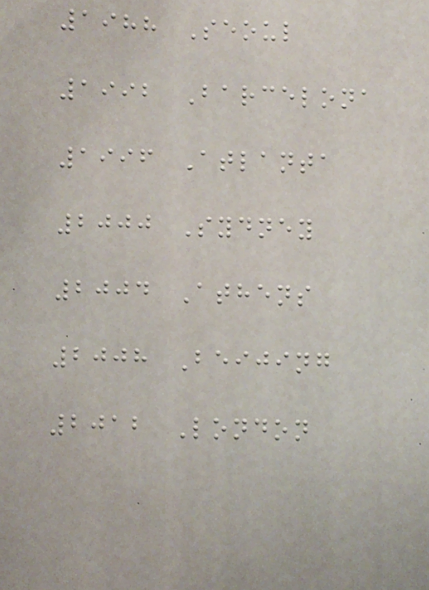1988 Seoul
1992 Barcelona
1996 Atlanta
2000 Sydney
2004 Athens
2008 Beijing
2012 London
